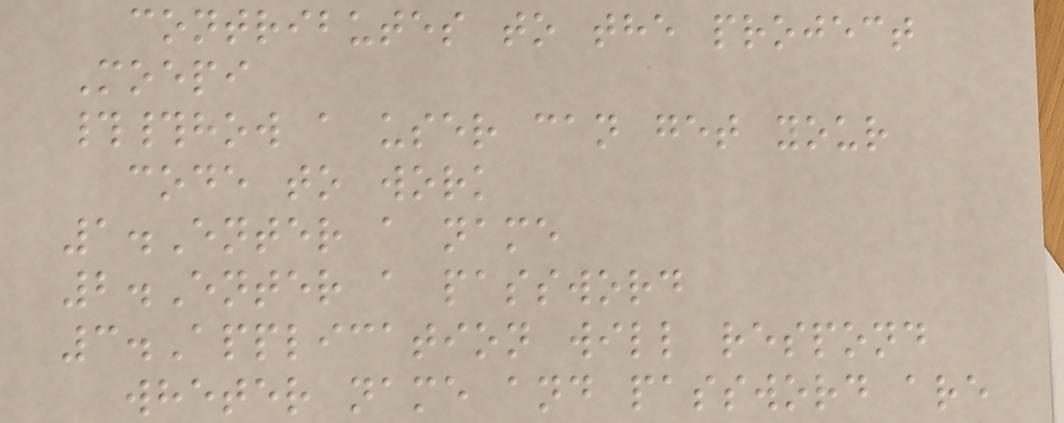contributes to the project
Moepi
##how a user can get your
code to work
1.Enter a name
2.Enter a password
3.Application will respond
wheter name and password are
